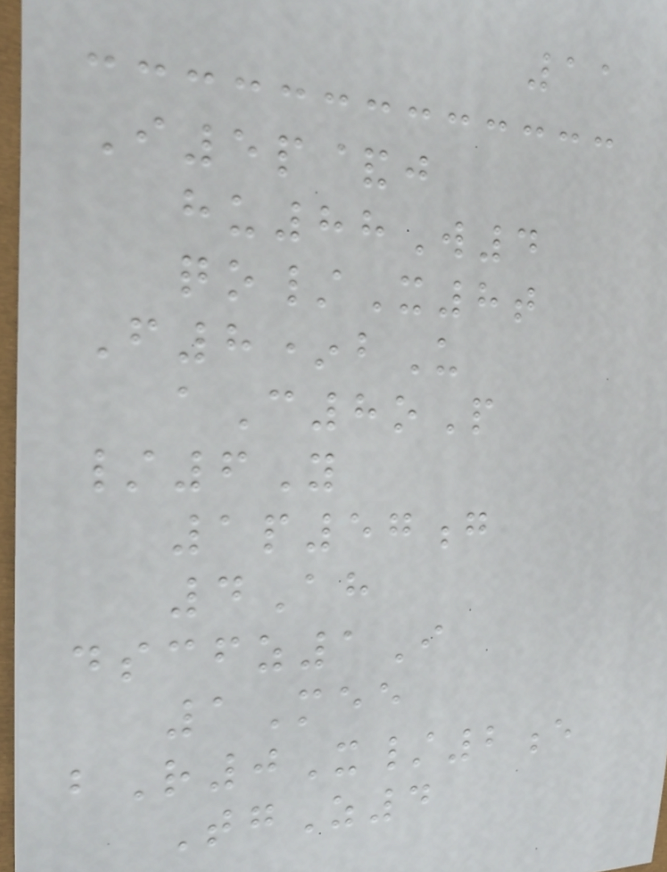11
I5p&j
hu88W4
qo/X8t
F8*bU
aC8oP
/6Y
1p57g
4Ah
dscfz1I
1Mee
bR0X/2e
TgZ4
